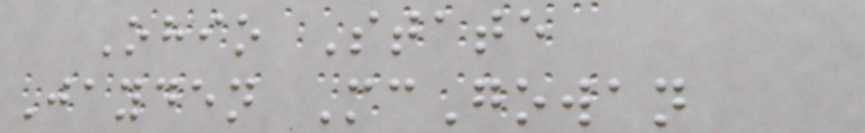Ohio State
Jayden McGowan
